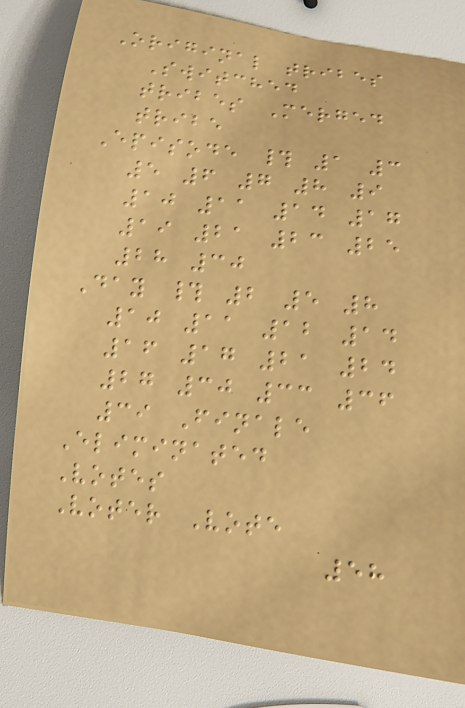Original tribes
Switched
tribes Merged
tribe
Episode # 1 3
5 6 7 8 9
10 11 14 17
19 21 23 25
28 30
Day # 2 5 8
10 11 12 14
16 17 21 24
27 30 33 36
39 Finale
Eliminated
Votes
Voter Vote
58
